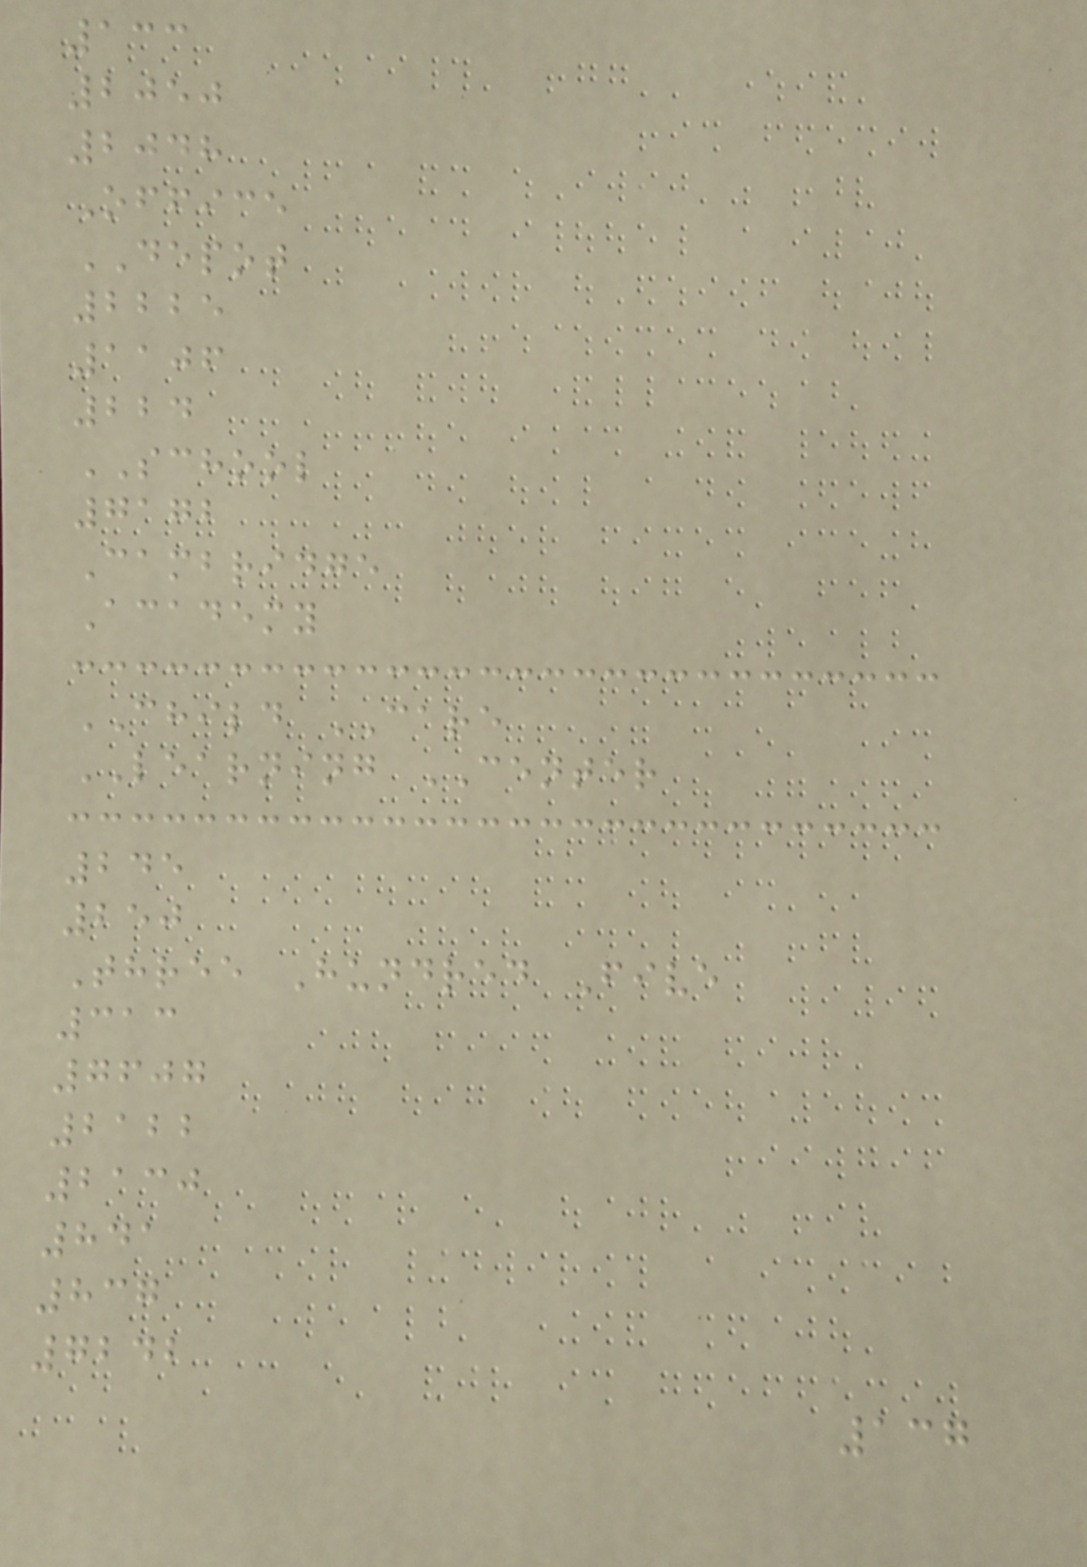133
2050
2048
Office
DEPOT
2225
1106
224
SCHOOL
7172
Cambridge
Academy
CHILD CARE
LEARNING CENTER
245
250
Three Hundred Five
313
7607
2122
2130
841
837
7242
137
